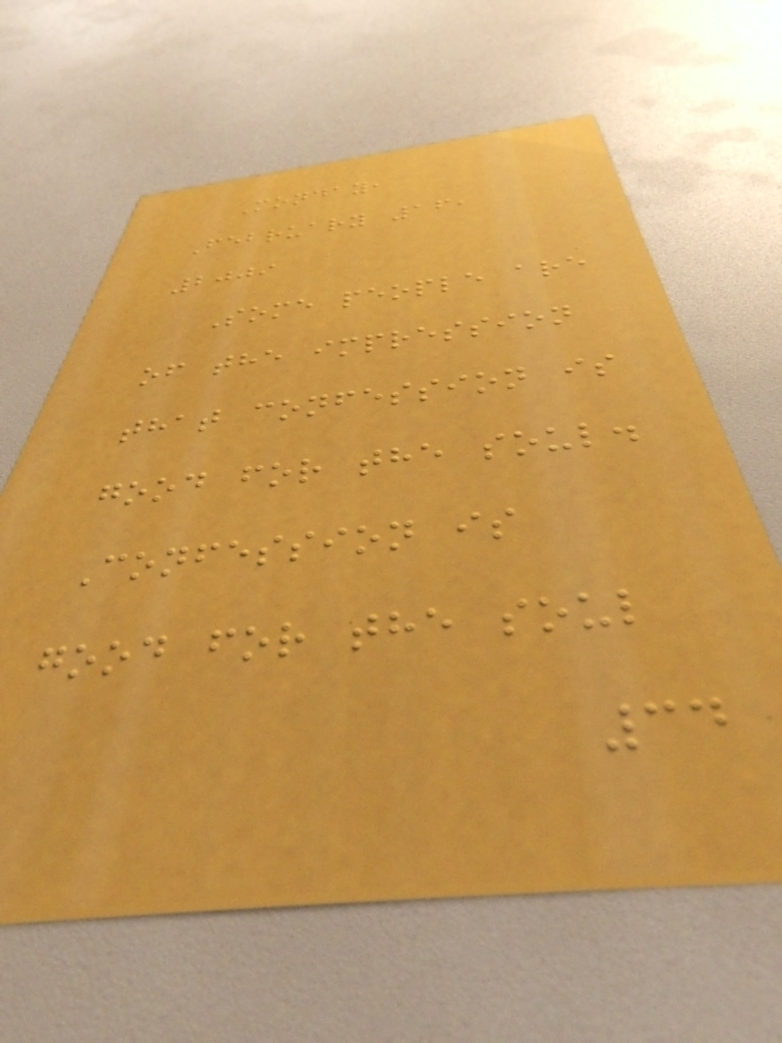Monday,
February 16,
2009
Some people are
of the impression
that confession is
good for the soul.
Confession is
good for the soul
34
